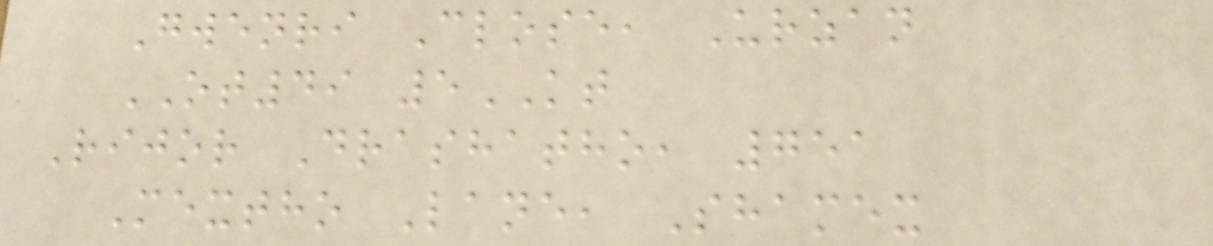Gwenri Close, Urzan
OT49 5KT
Rijor Drashatho, 751
Mextho Lane, Shamex
